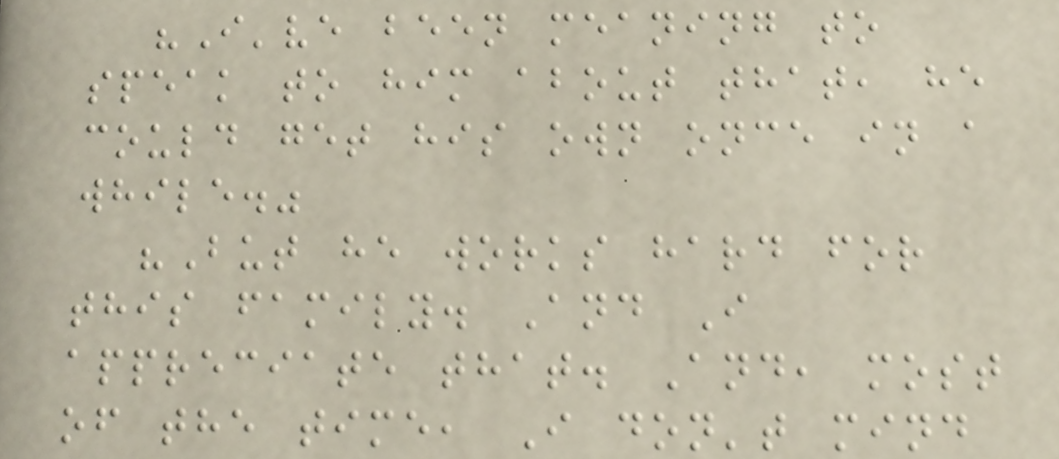"I've been meaning to
speak to him about that, he
could get his own once in a
while."
"But he works hard for
this family. And I
appreciate that. And, most
of the time, I don't mind
